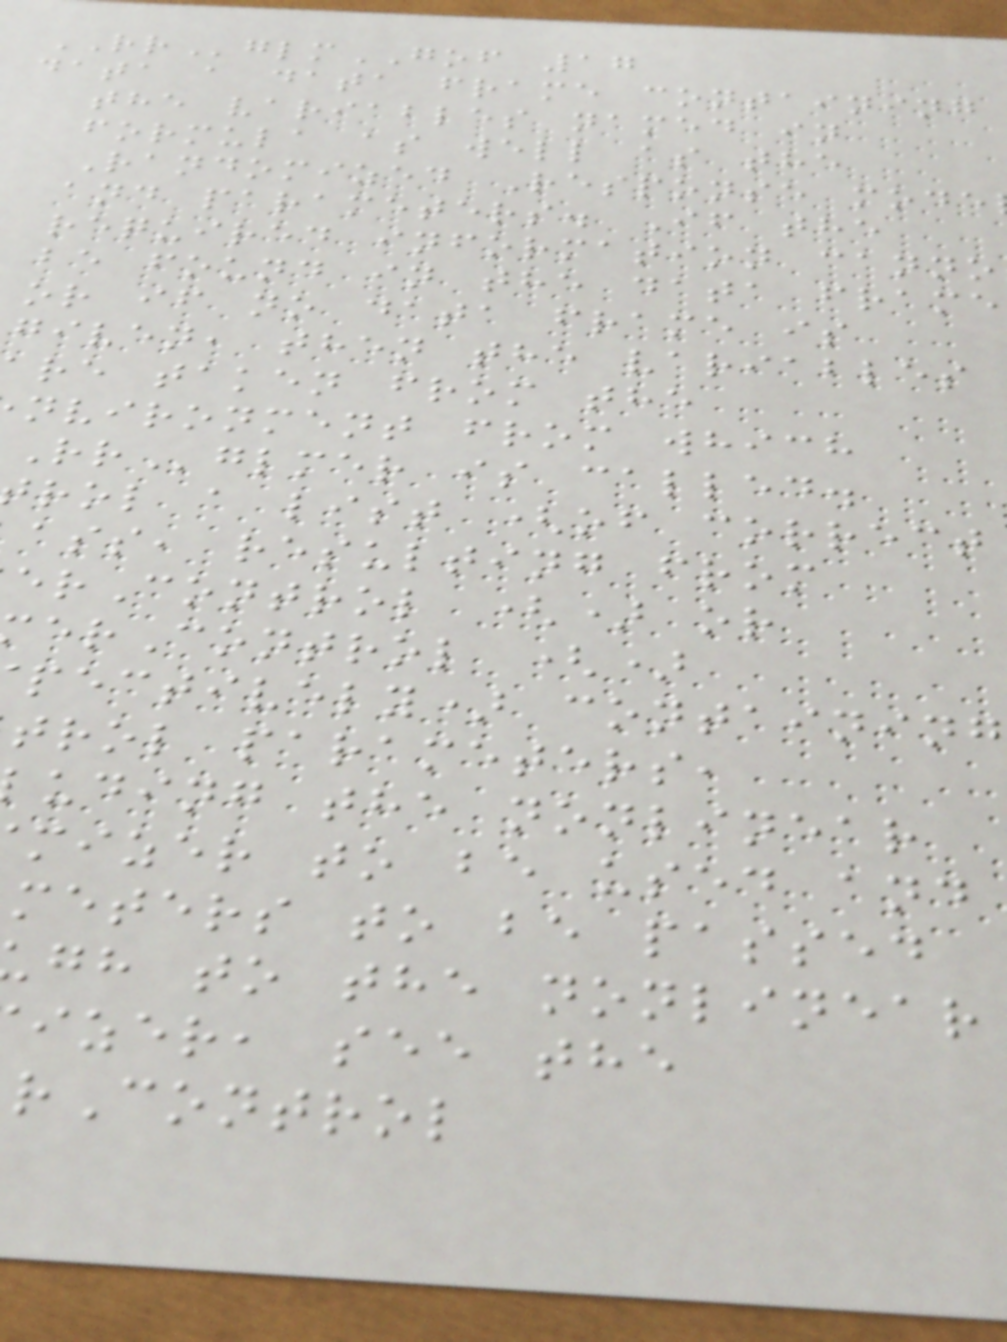RRglmGOF 17
data a data frame containing
the variables named in
formula as well as the
Randomized Response mode
and parameters. If the
required information canno
be found in the data frame
or if no data frame is
given, then the variables
re taken from the
nvironment from which
glmer is called.
rol a list (of correct
ass, resulting from
erControl () or
erControl ()
pectively) containing
trol parameters,
uding the nonlinear
mizer to be used and
meters to be passed
gh to the nonlinear
izer, see the
rControl
